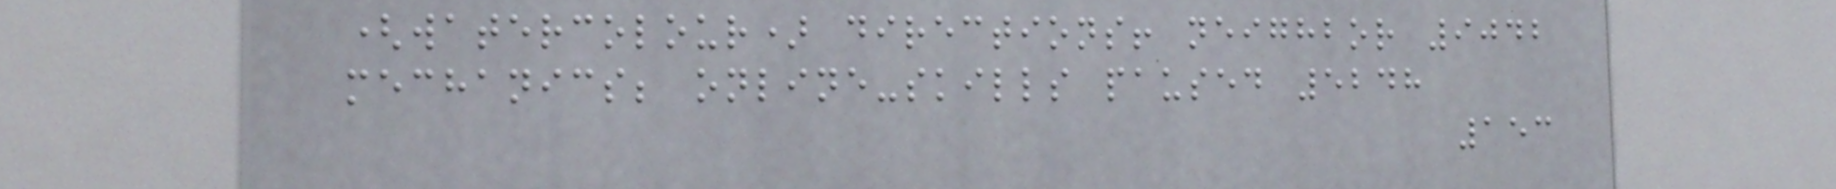(watercolour) directions! neighbor 9042
mechanics; online-skills paused 5248
153
